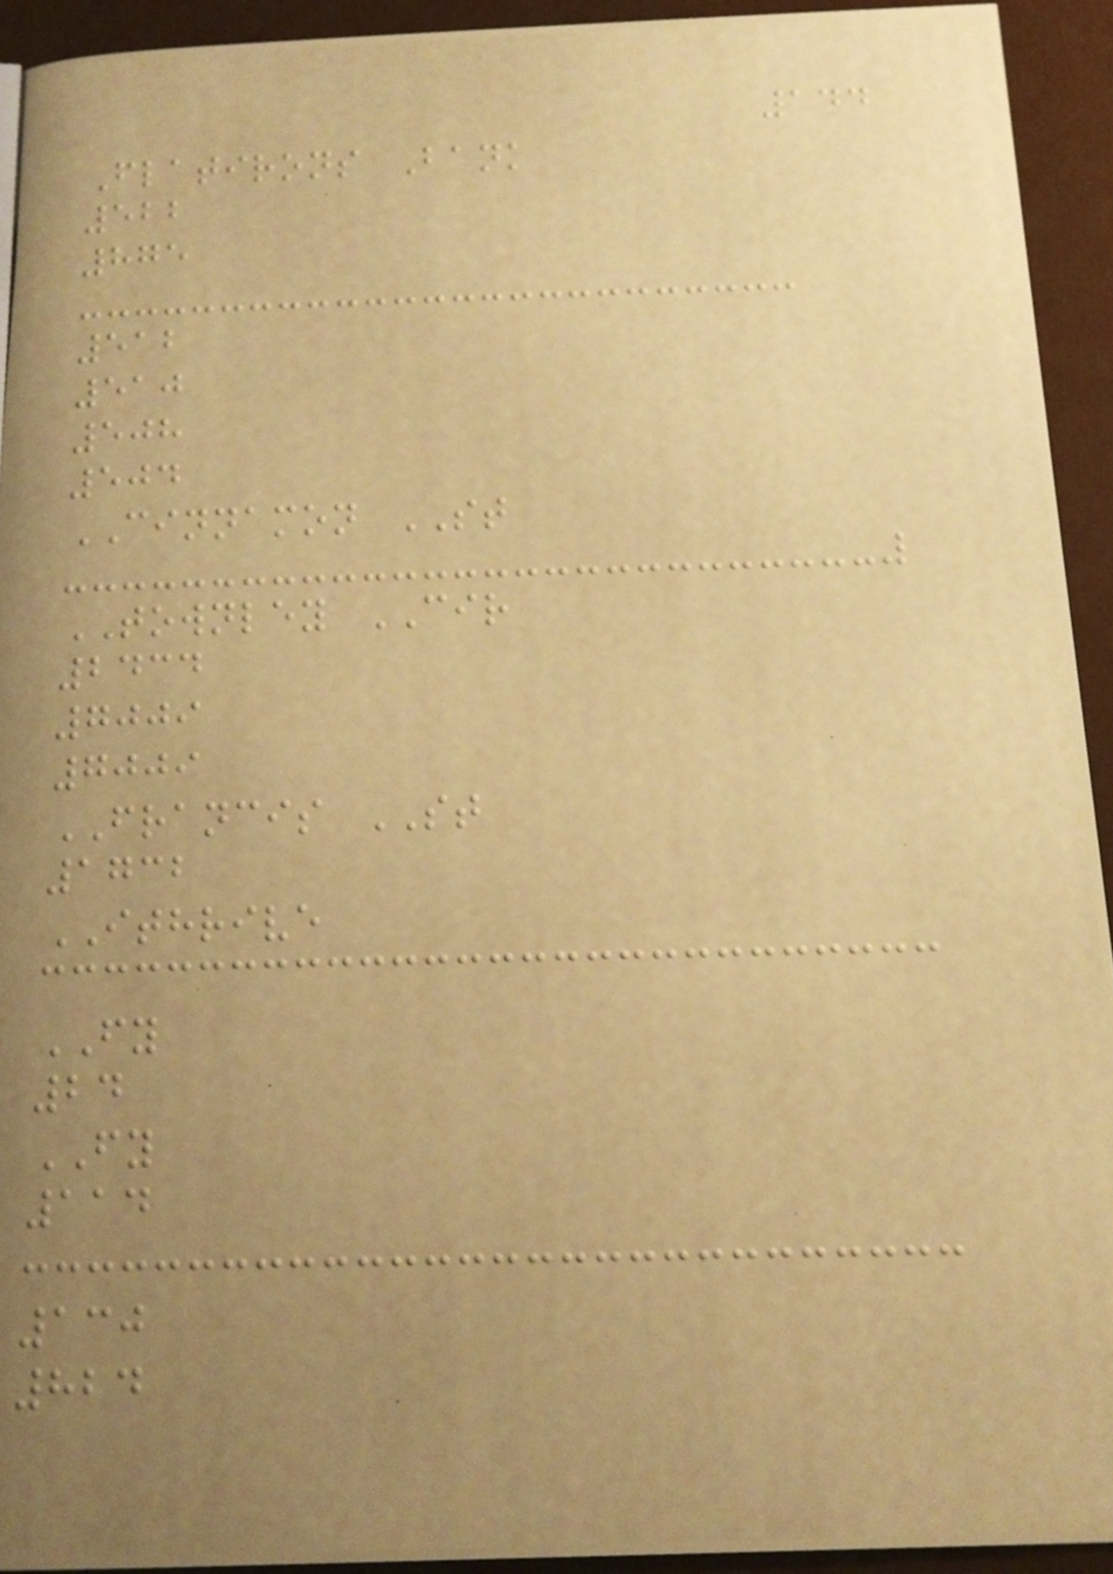144
Flatirons Bank
522
875
512
510
508
504
CINNAMON ST
TOWNLEY CIR
2434
7009
7009
FRANCIS ST
1732
ITHRIVE
FY
24
FY
114
130
824
